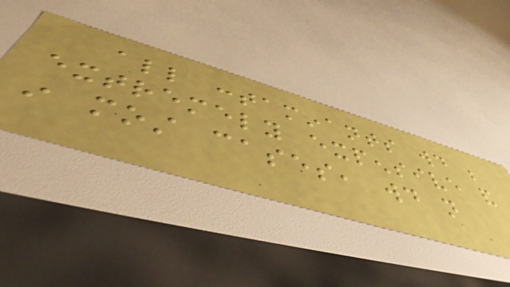all contaminants would be
extremely expensive and
in most cases, would not
